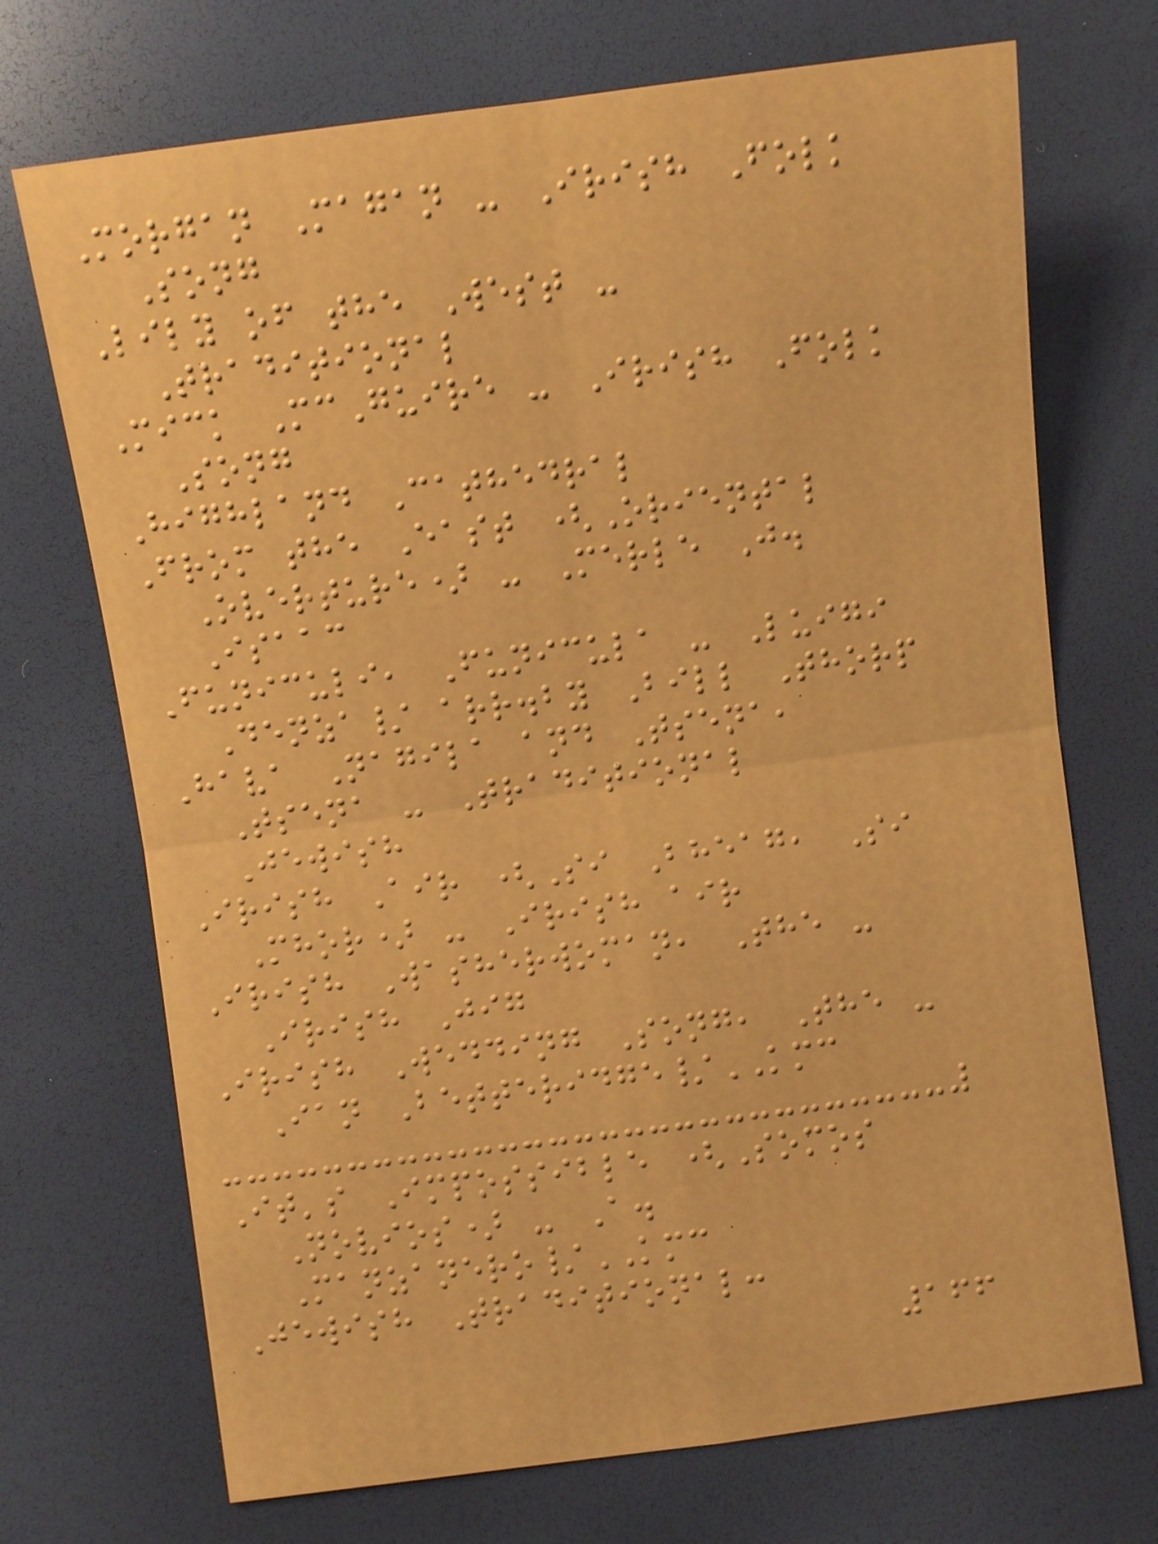Morgan Magan - Irish Folk
Song
Lily of the West -
Traditional
Mick McGuire - Irish Folk
Song
Highland Cathedral
From the East (Oriental
Overture) - Merle J.
Isaac
Funiculi, Funicula - Luigi
Denza/ arr.by Bill Thorp
Hava Nagila and Tsena,
Tsena - Traditional
Jewish
Irish Air (Si Bheag, Si
Mhor) - Irish air
Irish Washerwoman, The -
Irish Jig
Irish Wedding Song, The -
Ian Betteridge/KMC
It's Impossible (Somos
Novios) - A.
Manzanero/KMC
Jewish Traditional:
166
